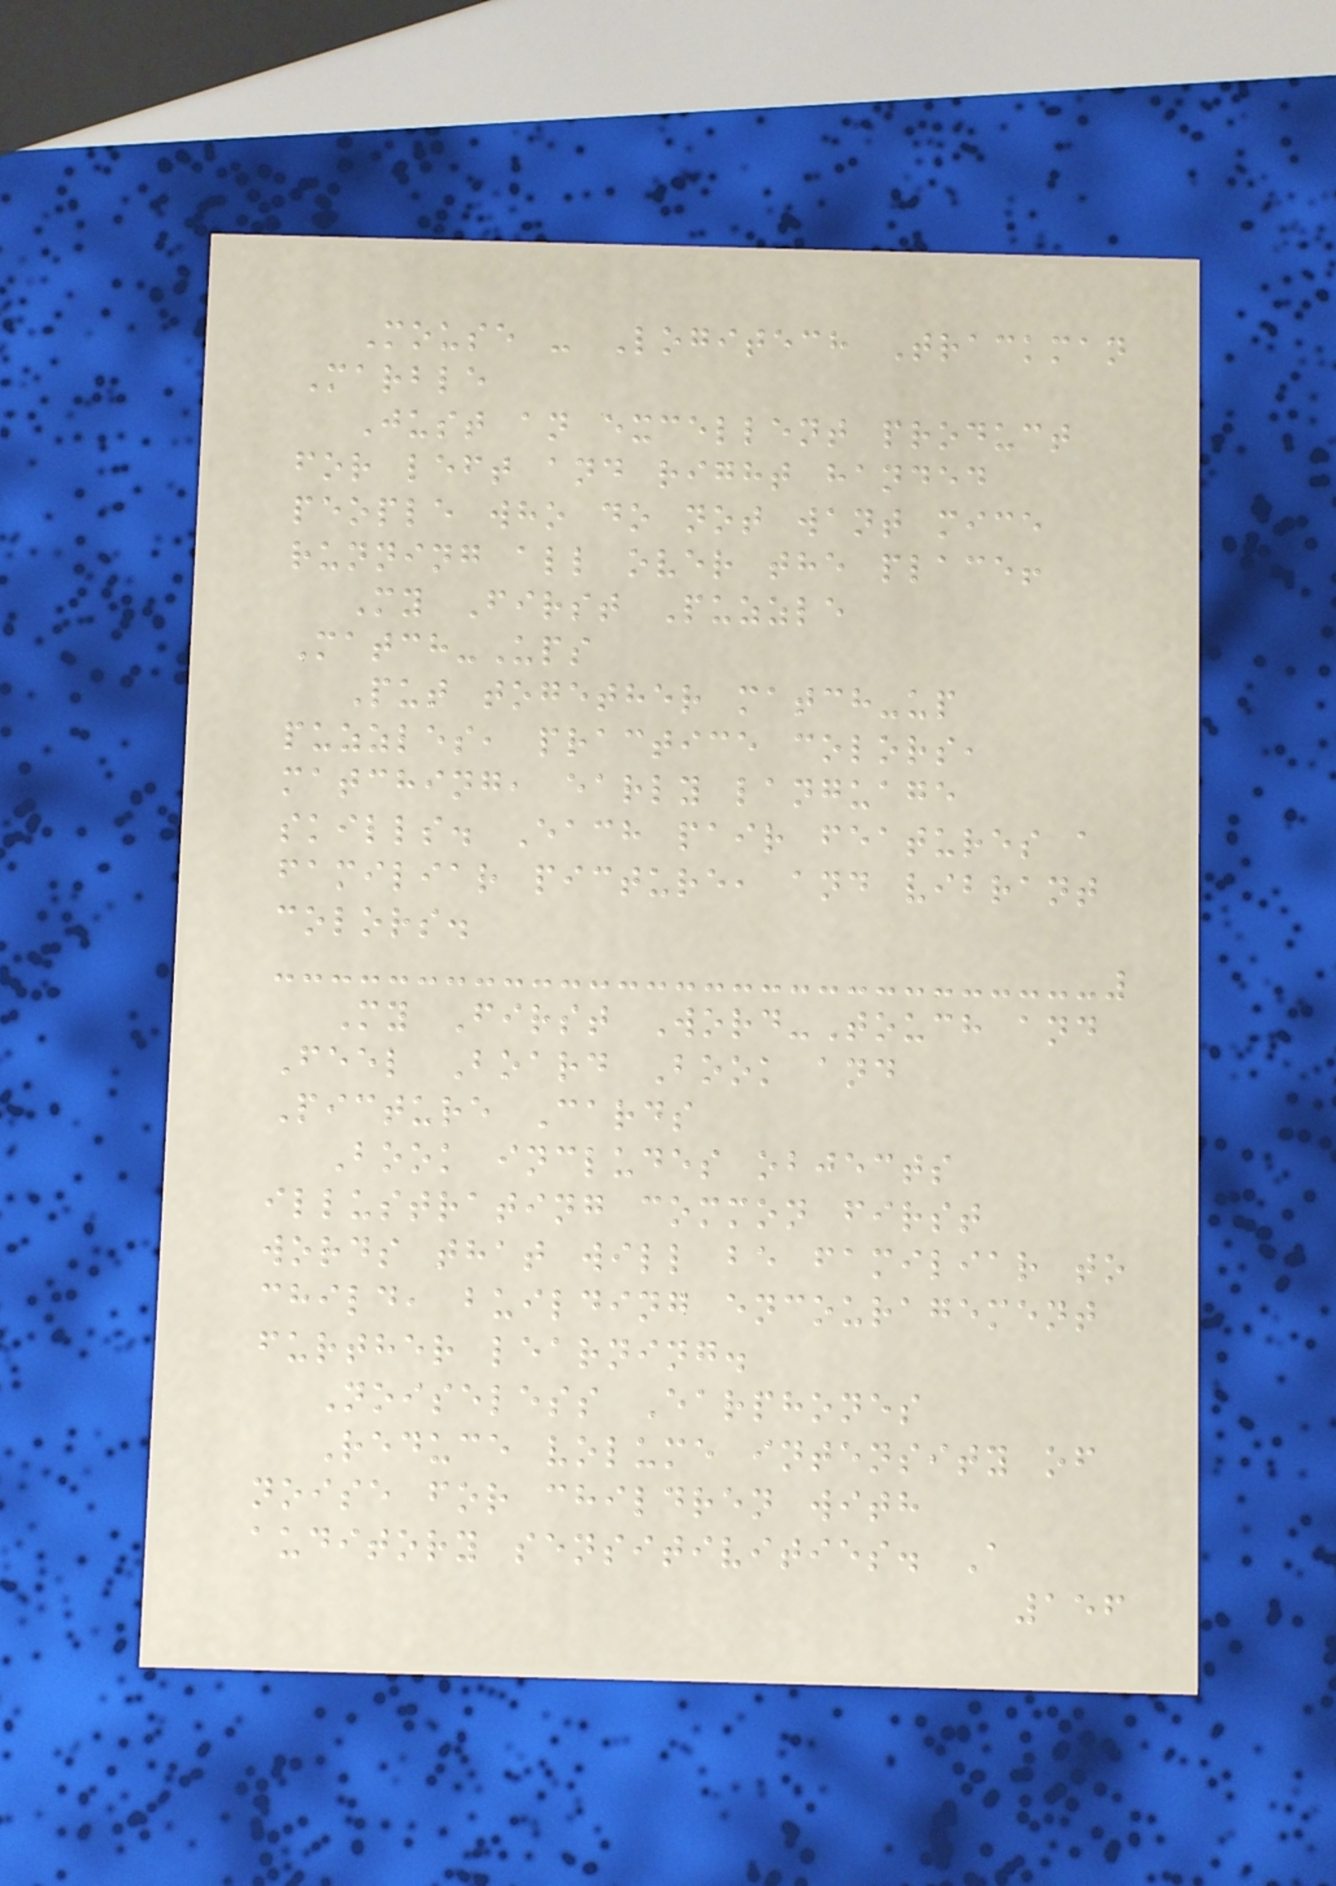Mouse - Logitech Trackman
Marble
Just an excellent product
for left and right handed
people who do not want mice
running all over the place!
My First Puzzle
Match-Ups
Put together match-up
puzzles, practice colors,
matching, early language
skills. Each pair features a
familiar picture, and vibrant
colors.
My First Word-Touch and
Feel Board Book and
Picture Cards
Book includes objects
illustrating common first
words that will be familiar to
child, building encouragement
further learning.
Noiseless Earphones
Reduce volume intensity of
noise for children with
auditory sensitivities. A
156
